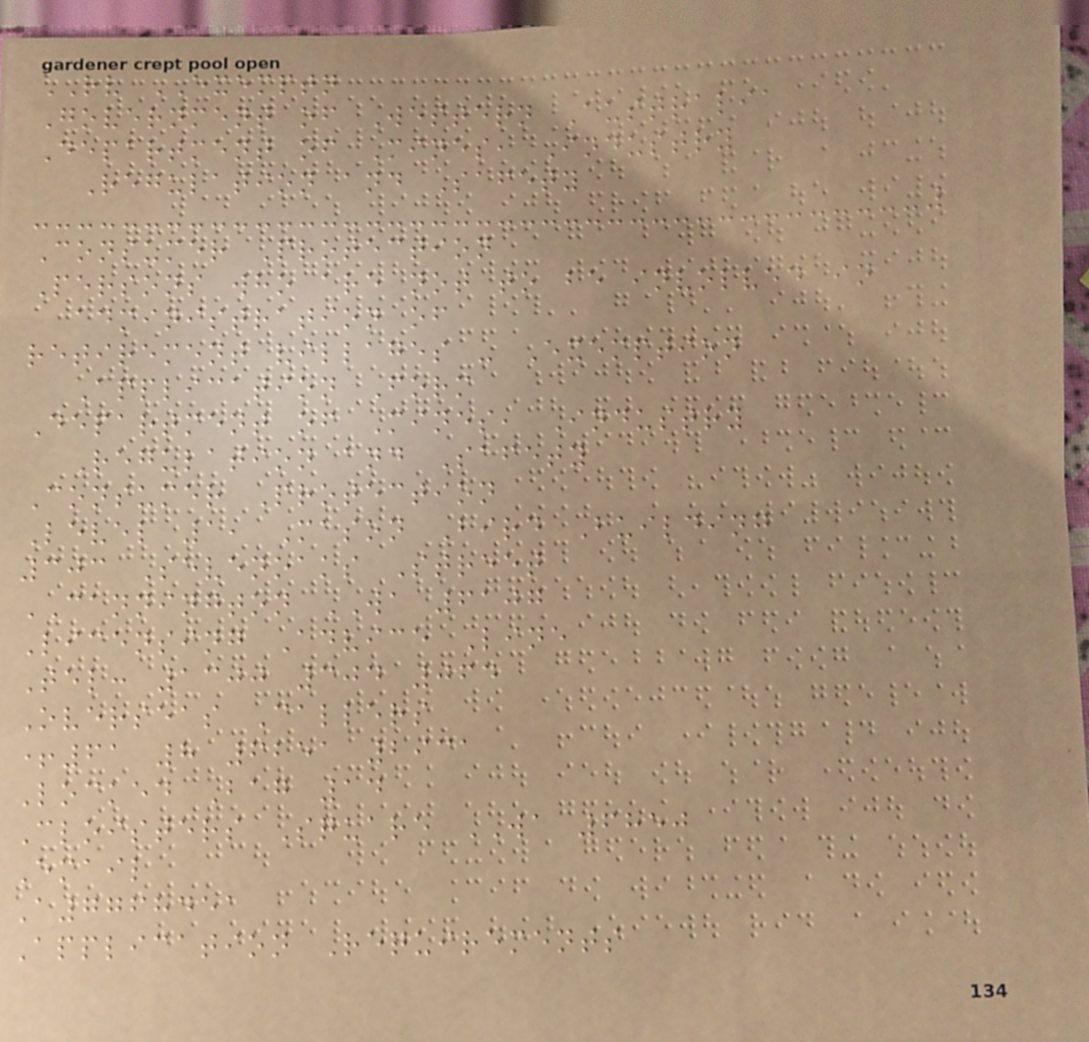RV EXEMPTN
Government of Western Australia
Department of Mines, Industry
Regulation and Safety
Consumer Protection
Persons who are not to be involved in
administration of
retirement villages - Exemption
Application Form
Department of Mines, Industry
Regulation and Safety
Consumer Protection
Level 1, Mason Bird Building
303 Sevenoaks Street
CANNINGTON WA 6107
Licensing Advice Line
Tel: 1300 304 064
Overseas Callers
+61 8 6251 2931
Locked Bag 14
Cloisters Square WA 6850
Email
A7768451
Application Requirements
